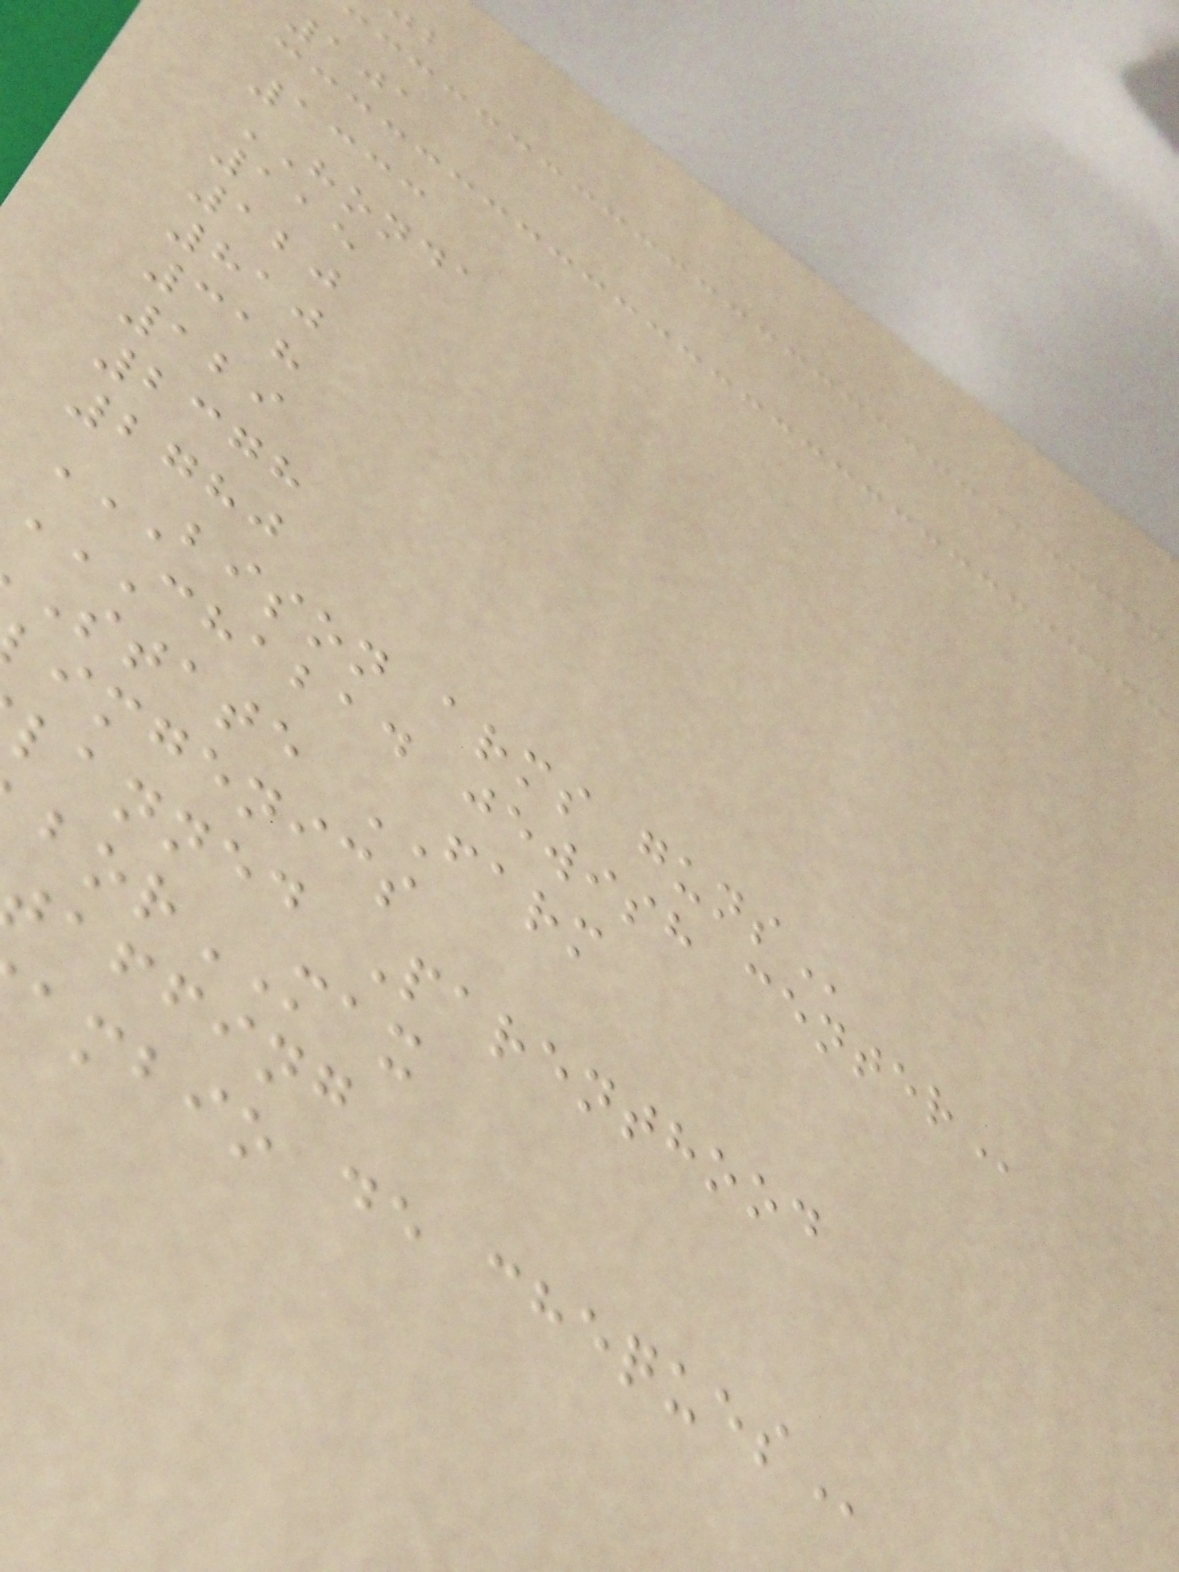101
1333
HONDA
115
120
810
318
129
2378
2780
BISON ARMS GUNS
CHABAD JEWISH CENTER
state FARM
imgenics
lanned Parenthood
borMAX
affing
ambio de
